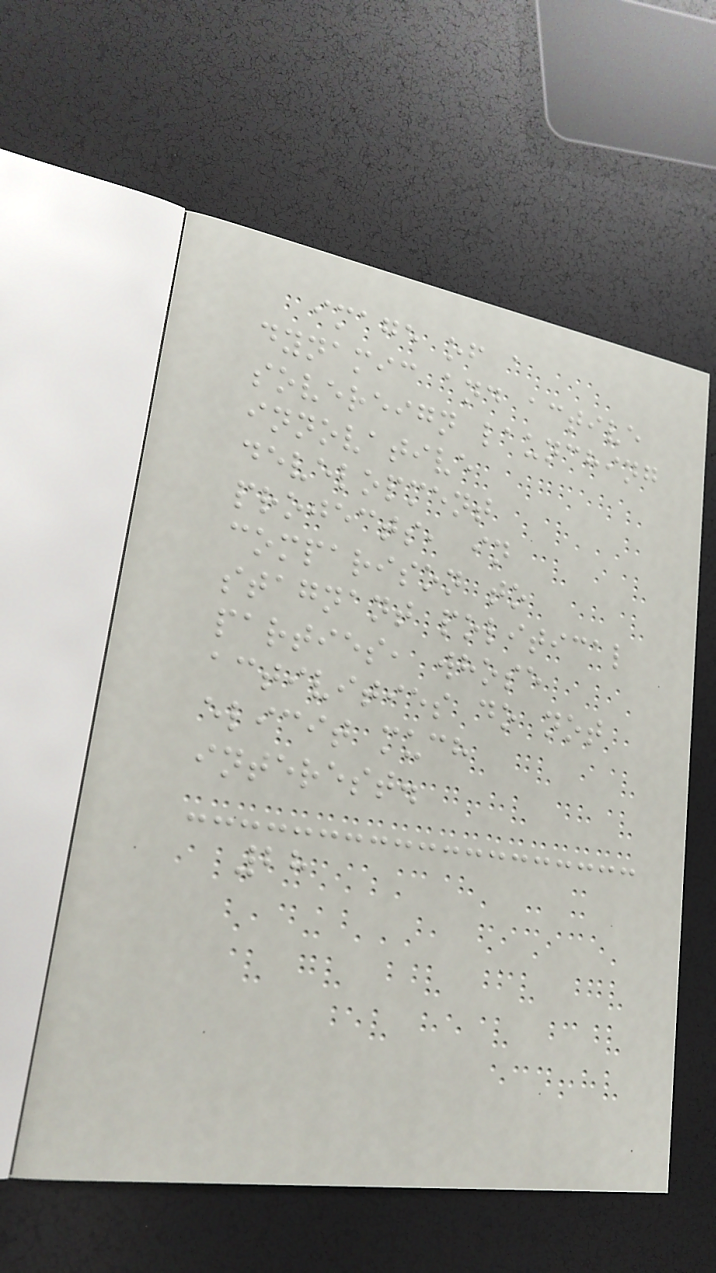image of a
dynamic and active
sovereign launching
innovative
development
projects, in
comparison to
stagnant political
parties, whose
activities do not
elicit much
interest.
28
